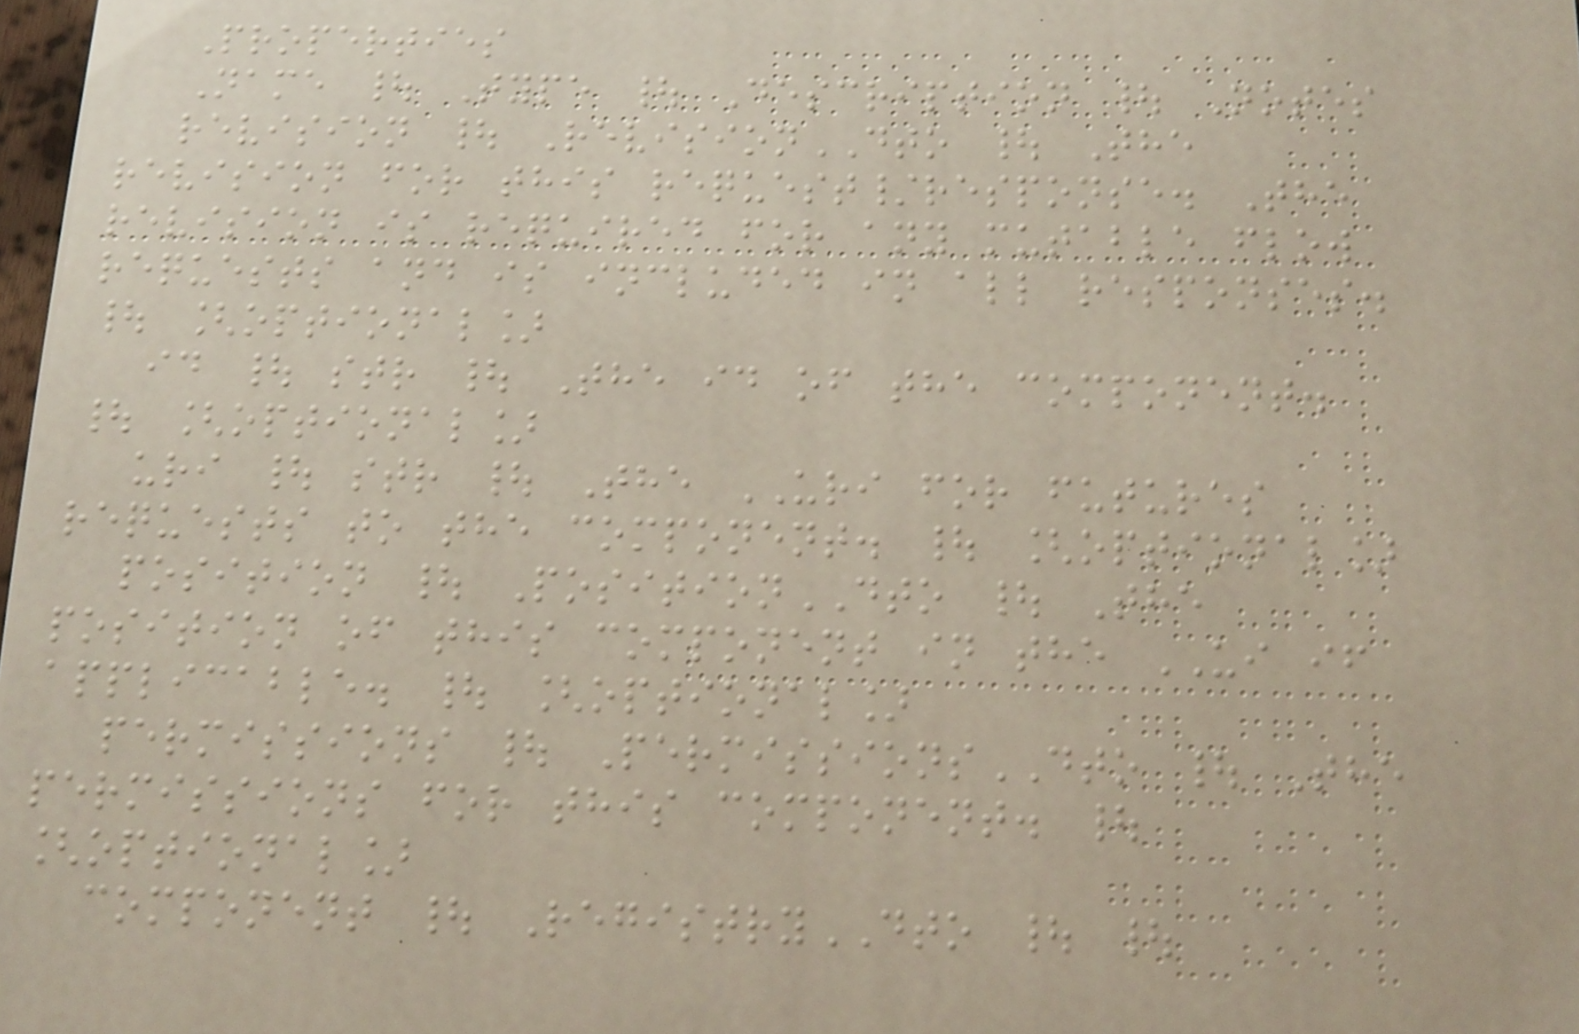Properties
Name | Type | Description | Notes
revision | RevisionDTO | The
revision for this request/response. The
revision is required for any mutable flow
requests and is included in all responses.
| [optional]
id | str | The id of the component.
| [optional]
uri | str | The URI for futures
requests to the component. | [optional]
position | PositionDTO | The
position of this component in the UI if
applicable. | [optional]
permissions | PermissionsDTO | The
permissions for this component. |
[optional]
component | RegistryDTO | |
